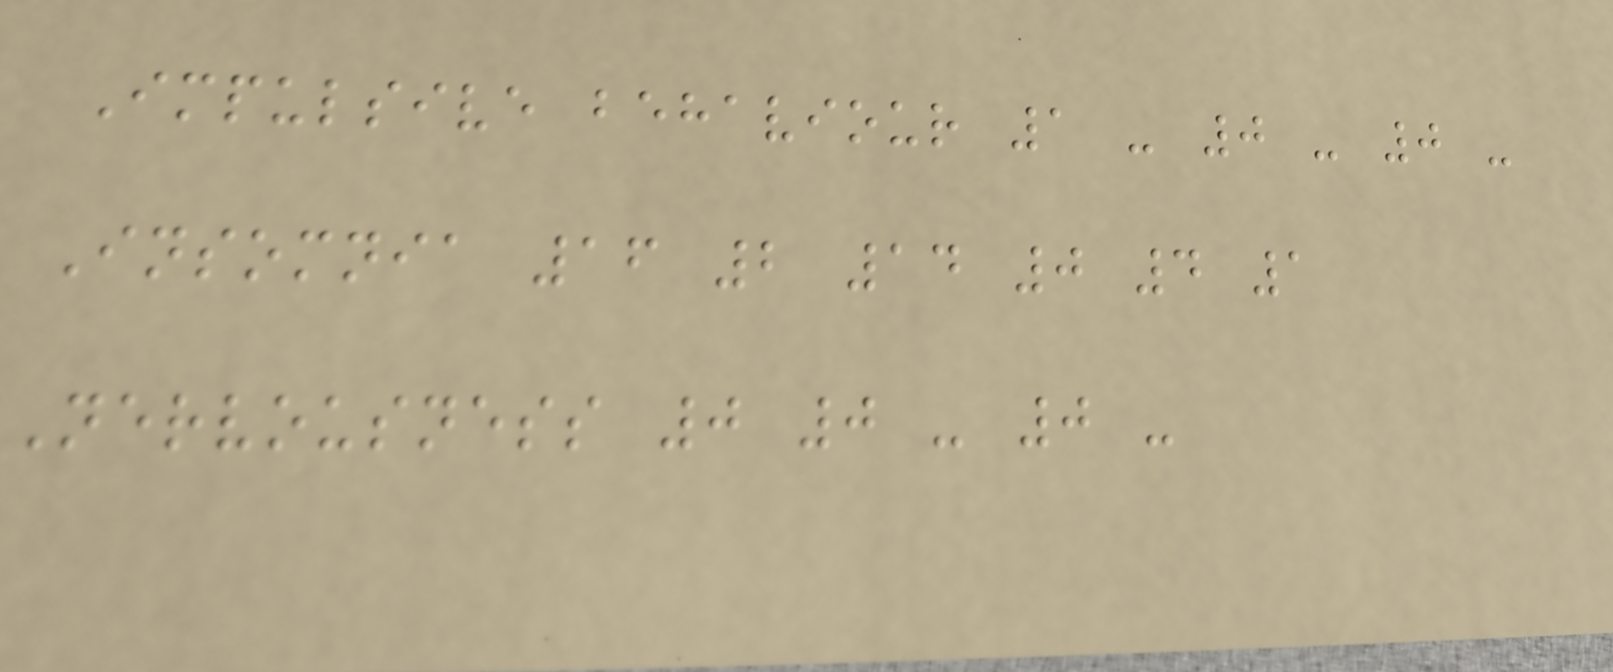Impulsive behaviour 1 - 0 - 0 -
Insomnia 16 2 14 0 4 1
Nervousness 0 0 - 0 -
